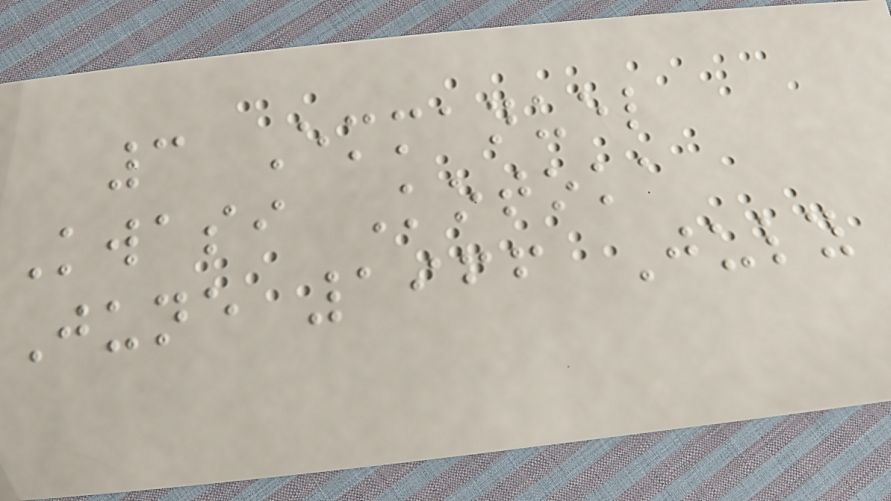3 Emmanuel
Kwasi Kotoka
June 1966 July
